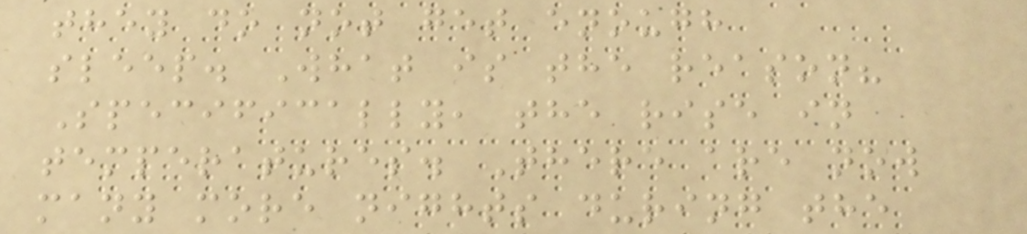they do not get enough
sleep. What is the reason?
Specifically, the rise in
temperatures. There are now
many more nights during the
